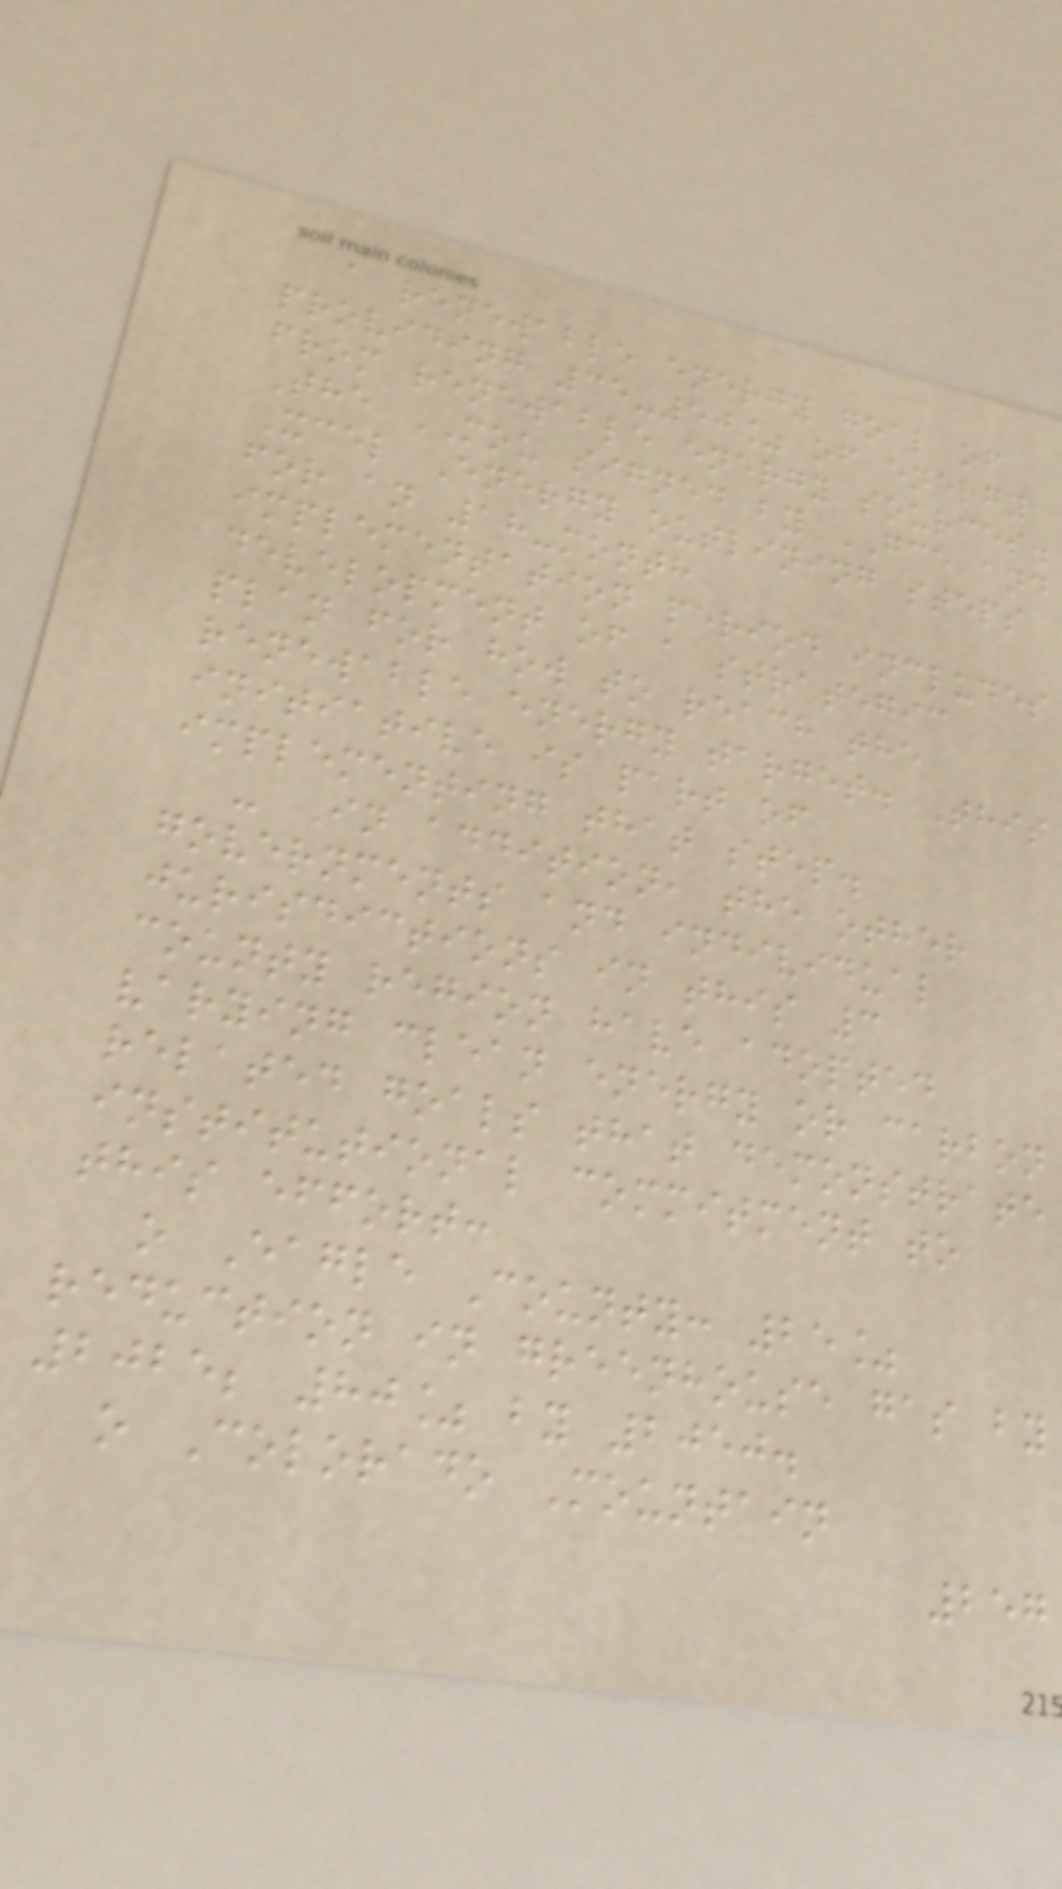a renewable energy goal of
providing 35-50% of energy
from renewable energy sources.
The MOU signed by GCE and
Xcel Energy outlining steps
for an 18-month
implementation period includes
development of a strategic
plan for how to reach the
renewable energy target. This
initiative is part of
implementing that step.
- In addition, the other
governments and individual
jurisdictions in this 3
county region have adopted
varying clean energy or carbon
related goals that demonstrate
institutional commitment to
this effort:
o Eagle County: 25%
reduction in greenhouse gas by
2025; 80% by 2050.
o Colorado Mountain
257
